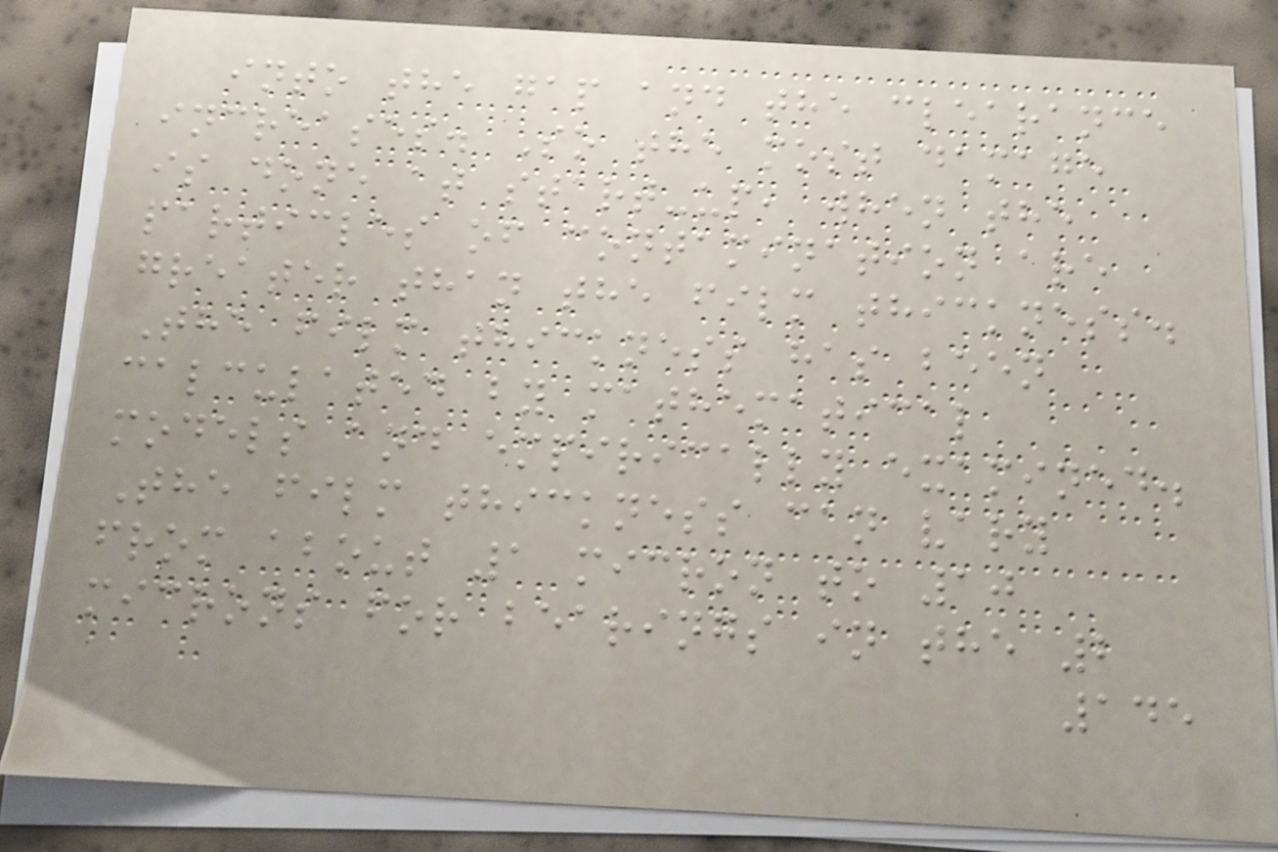into the gap and the clearance
increases. So the most damage
is done at start-up, when the
particles of contamination are
greater than the film thickness.
The film thickness has been
calculated by mathematical
models and empirically examined.
The film thickness can vary
from about 1 micron to 10
microns for bearings in the 2
145
